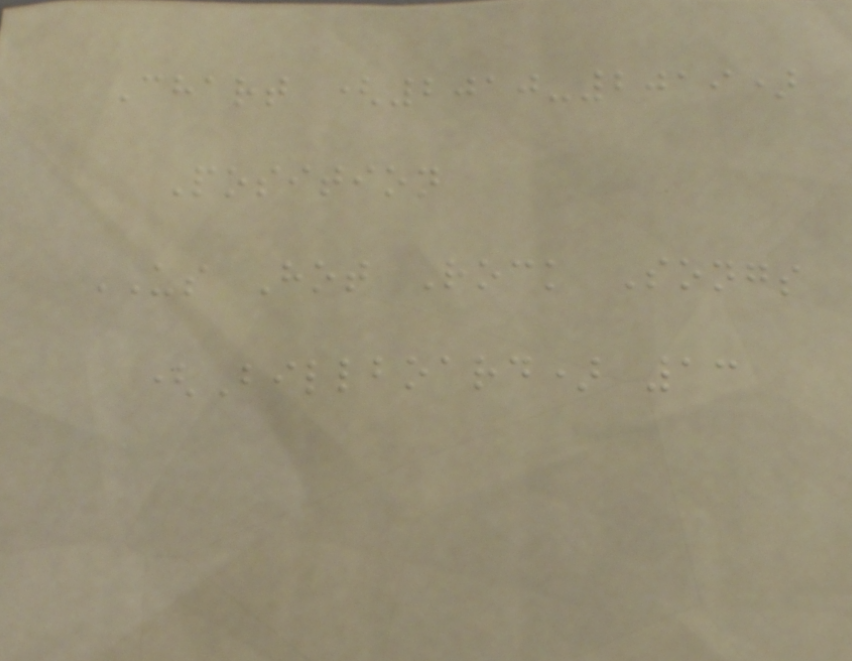Chart (2010-2019)
Position
US Hot Rock Songs
(Billboard) 13
